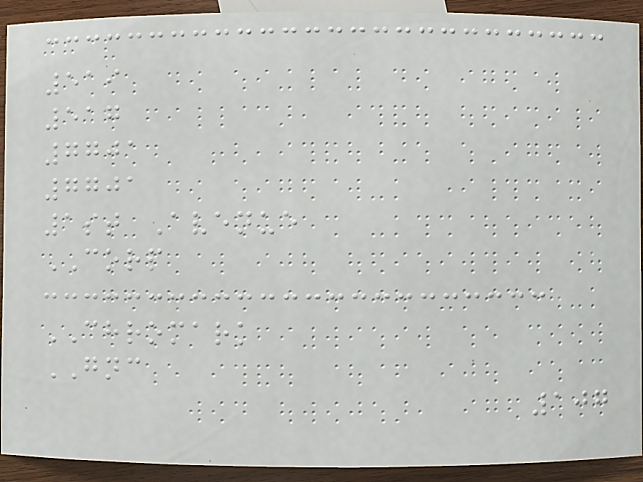519
517
7701
7701
1st Avenue
CORP
CHROMARK
GNC
107
